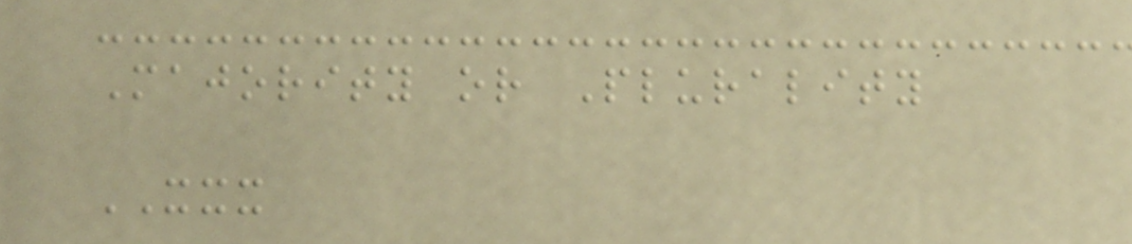Majority or Plurality
XXX
